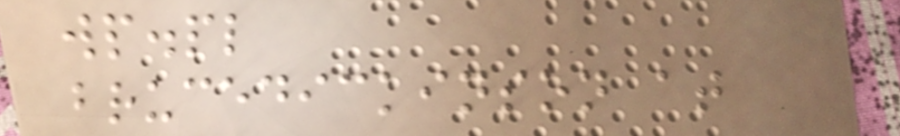wp.pl
brucedickinson at
